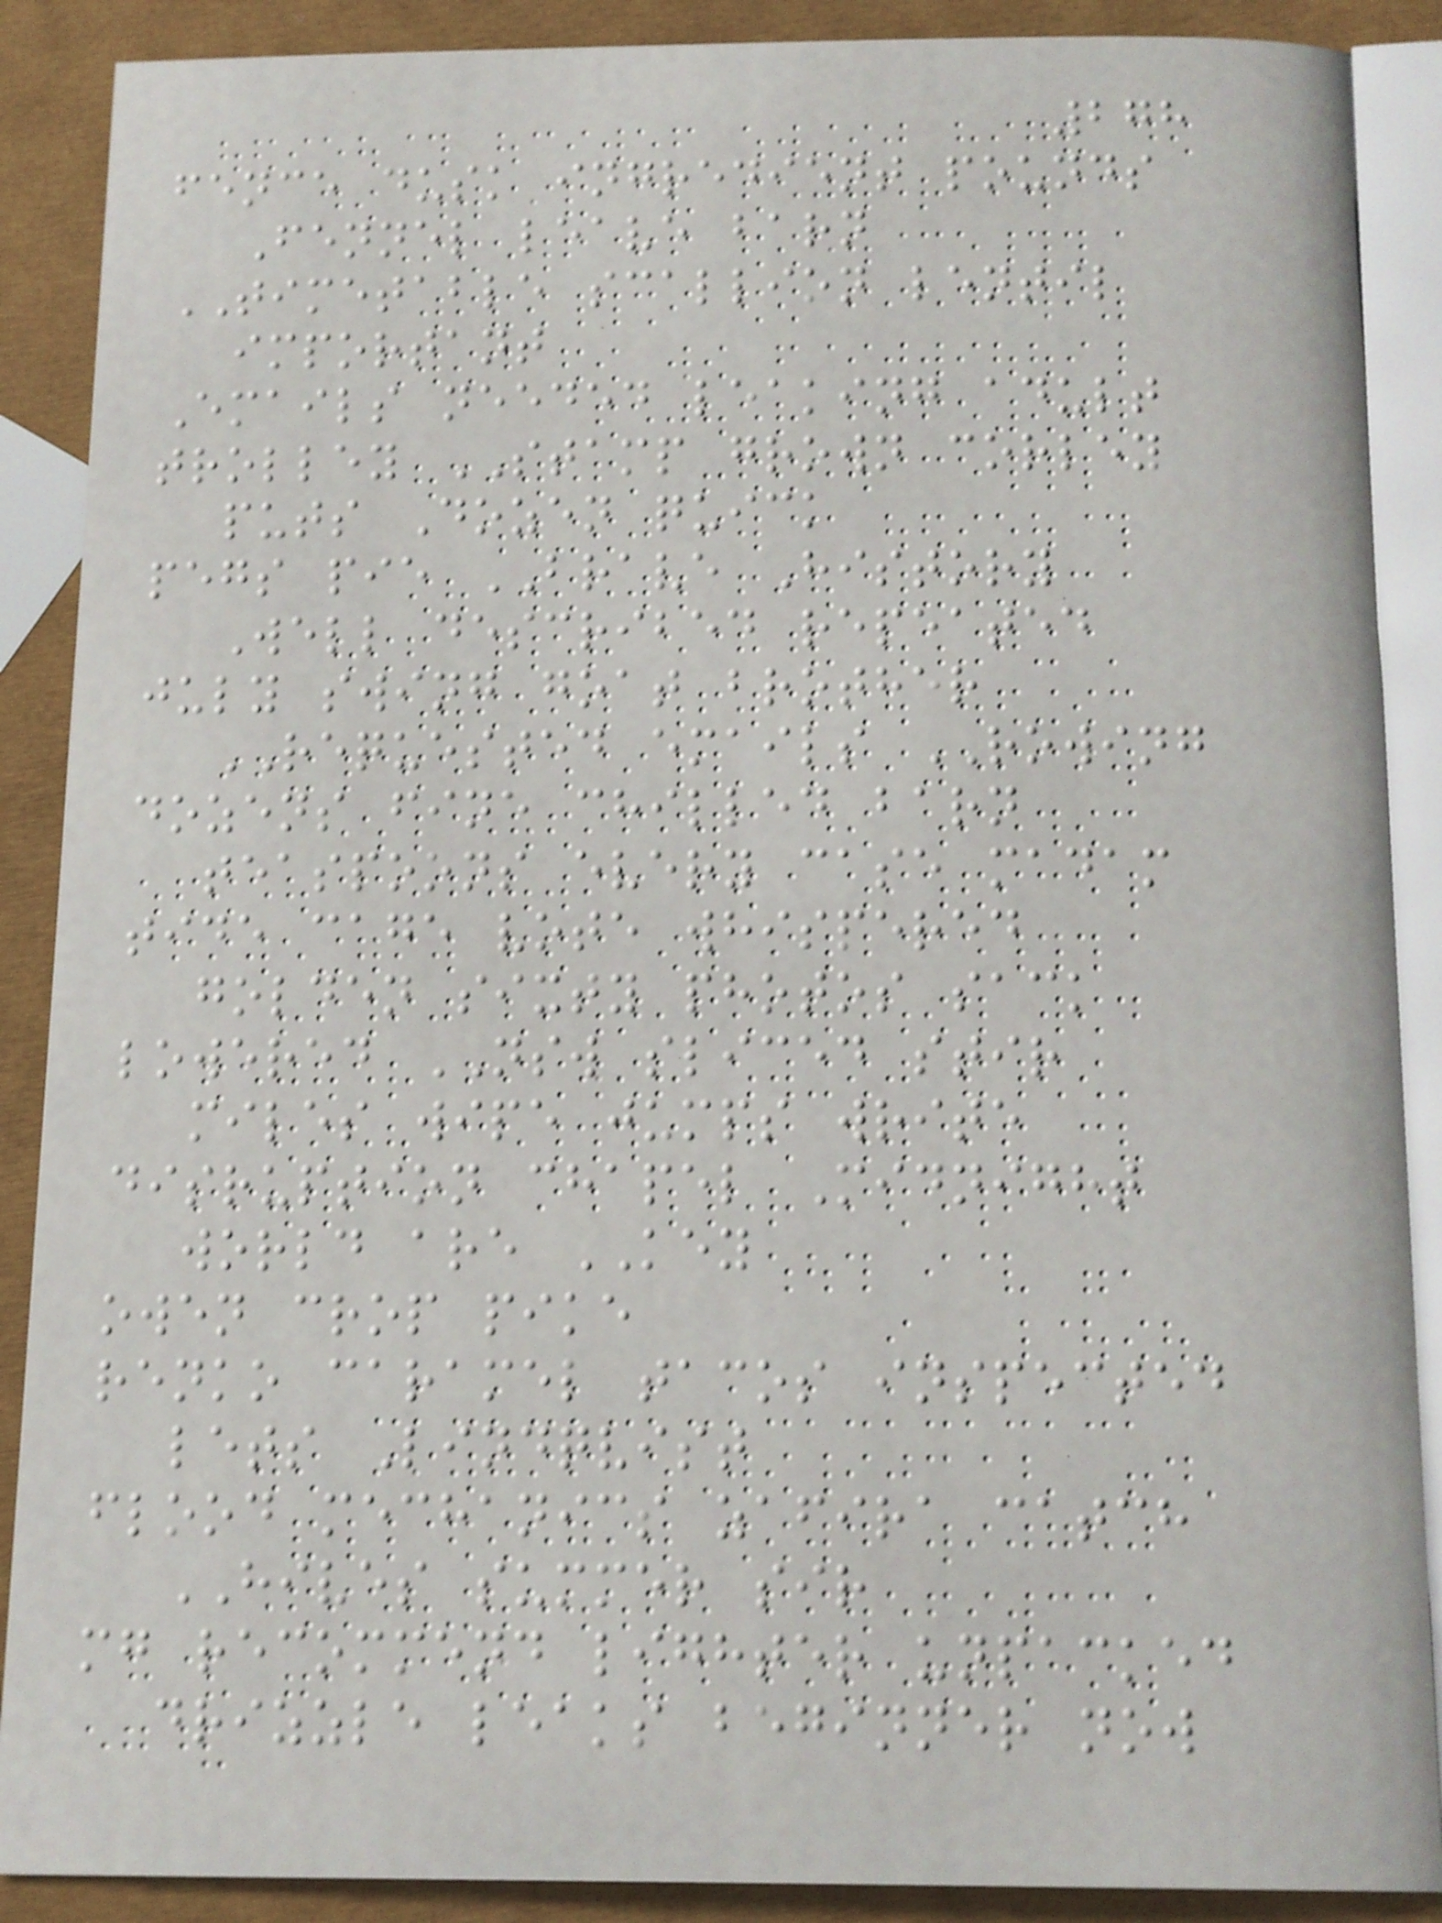278
fence dusk ingredient pounds
Fennel leave barn
TIMETABLE scallion lentil
important
Emails needed leaking adult
trolley STAMP grown corley
puts Dozen quick
pegs pie BRAVE History
Well described repeated
july swing goat brother
REQUESTED emails ROWING
dozens fine chilled barn
teaspoons every case madam
tide cage vote whispered
golden sixty photos sack
lowered NSW sliced stir
miles wipe jumps write
disruption chapel Midnight
world are KEY
owen crop pike
renko caramel tacos inspected
lets Lindqvist
flood mechanics zafira catch
HIVES summer sir
mg recommend lighter unpacked
drizzle leaks beginner now
